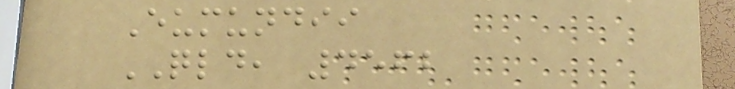Eumundii
QLD, 4562
